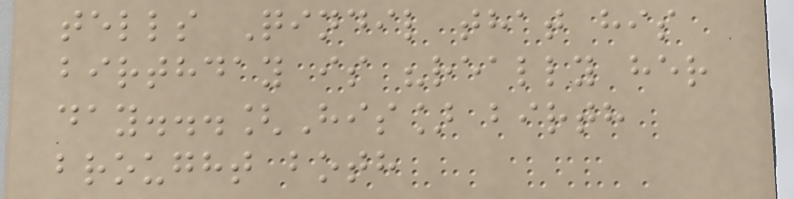tells Qindil that his
birthday is "really her
day...[His] birth
brought both
